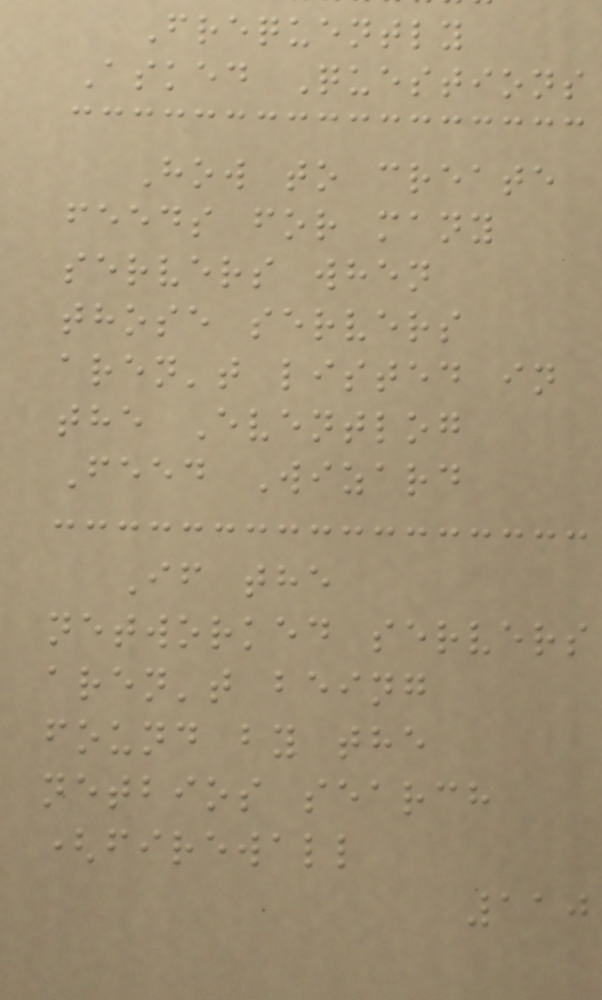Frequently
Asked Questions
How to create
feeds for many
servers when
those servers
aren't listed in
the Eventlog
Feed Wizard
If the
networked servers
aren't being
found by the
netbios search
(firewall
110
